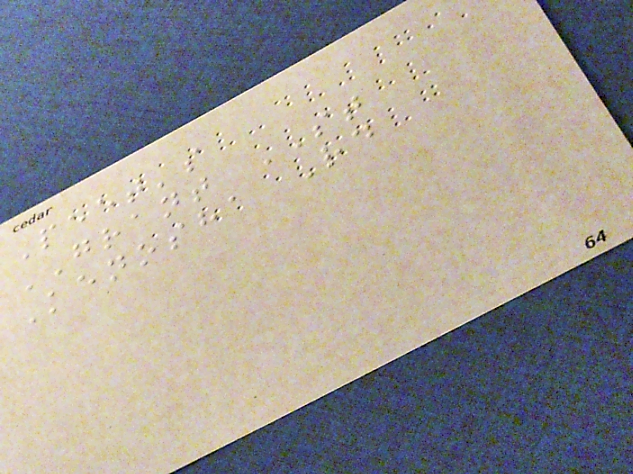Peet's
GRANT ST
Kenosha Rd
